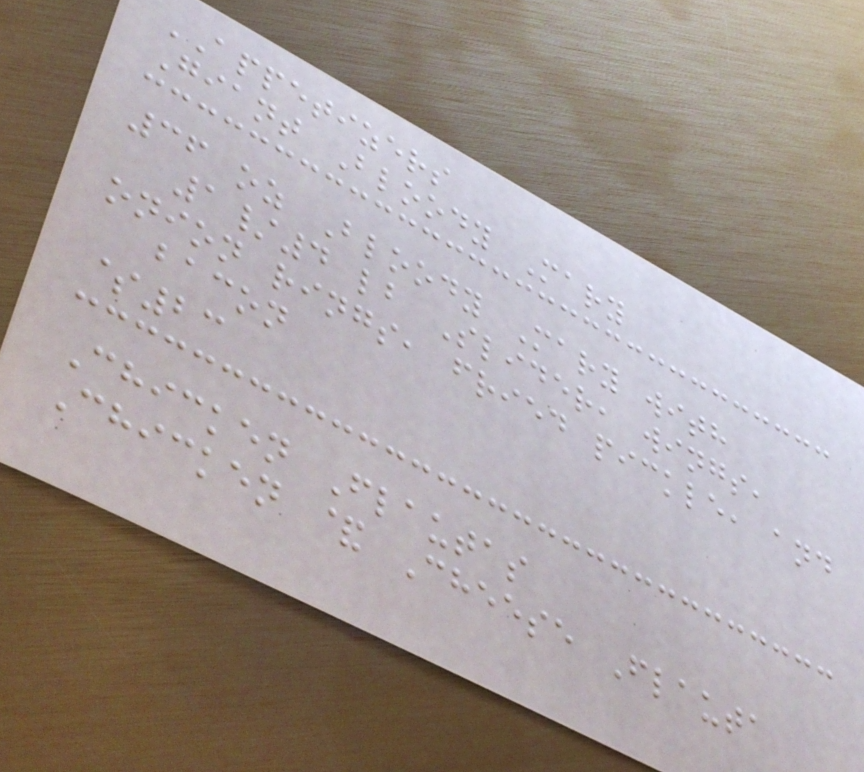APPETIZERS
Giant Bloody Mary
36 oz Bloody Mary with
1/4 lb Slider, wings,
onion rings, fried pickle, and
bacon
$23
Chicken Flautas
Chicken & Cheese Flauta
